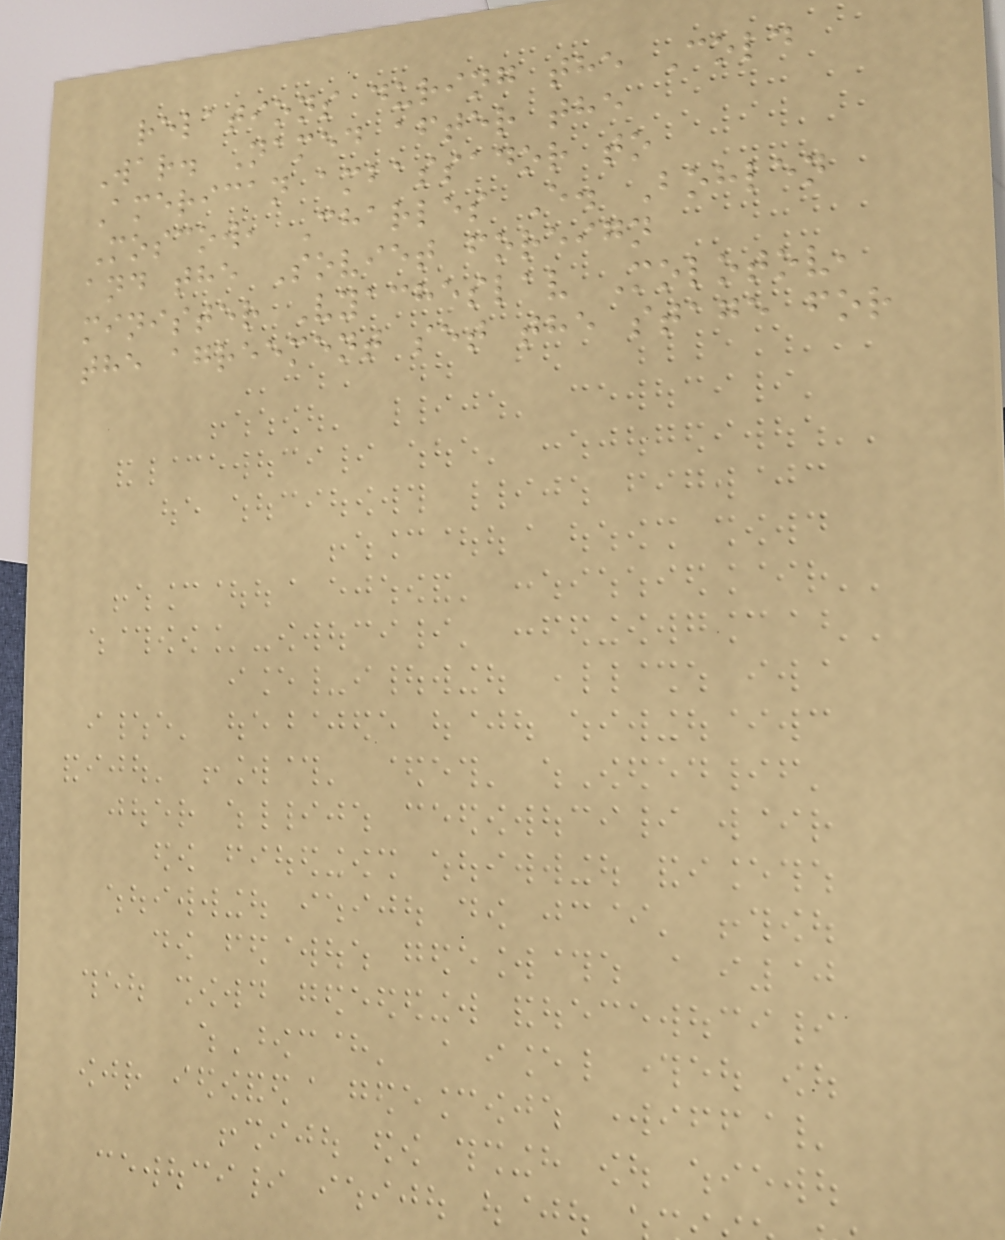relations during the Cold
War. Named after the
American ambassador to
Moscow, Charles E. Bohlen
and the Soviet foreign
minister Vyacheslav Molotov,
the agreement set the stage for
